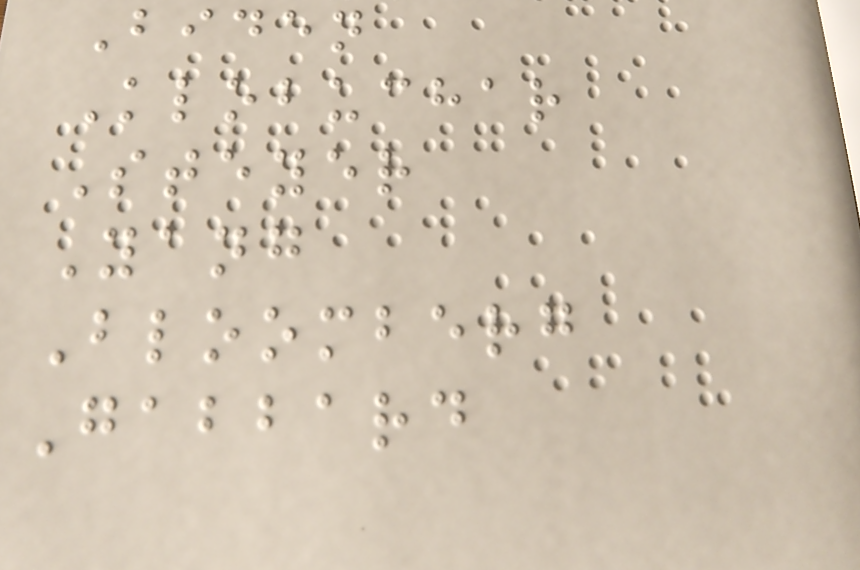Biden
Klobuchar
Steyer
Yang
Bloomberg
Gabbard
